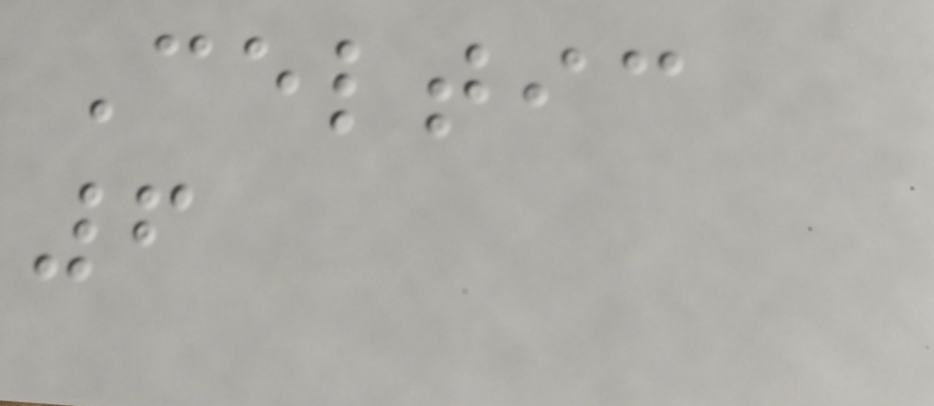Celtic
6
